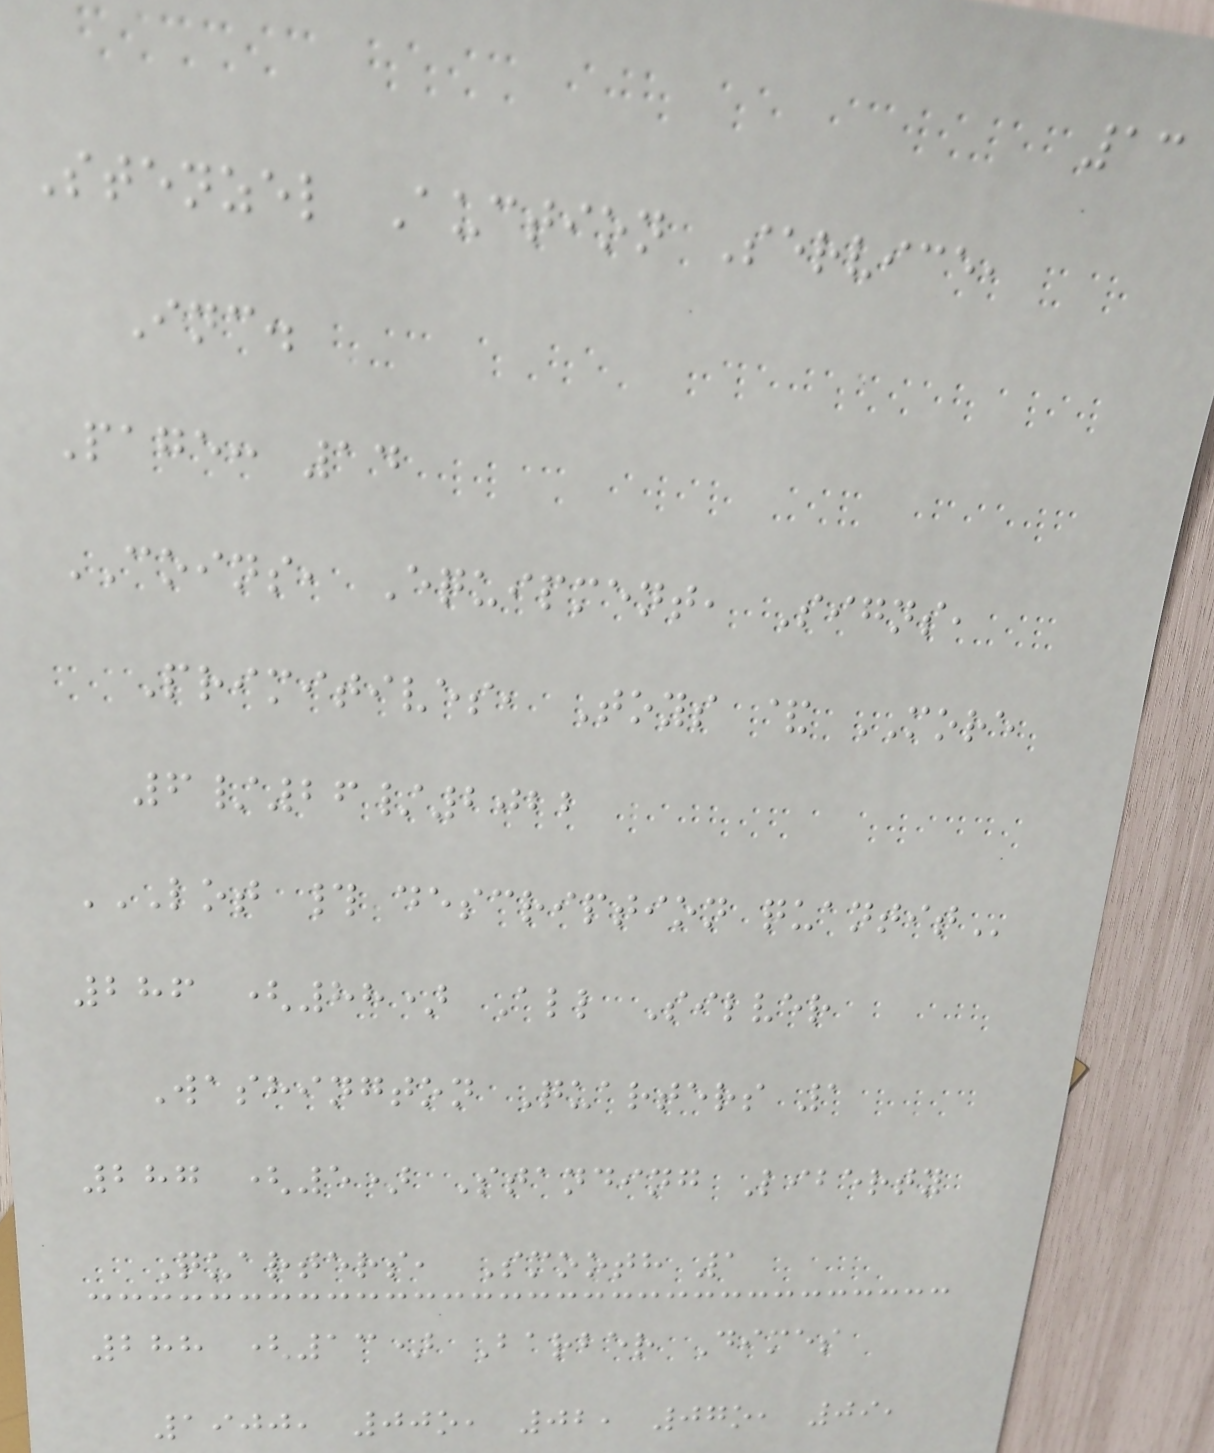13
Stenzel Auction Service,
Inc.
Page: 14
COINS, Equipment, Signs,
Primitives, Toys & MORE
6/26/2022
LOT # DESCRIPTION QUANTIT
286 (88) All Silver
Washington Quarters 1
287 (5) Standing Liberty
Quarters, Smooth 1
288 (13) Barber Dimes
1900, 00o, 02, 07o, 09,
